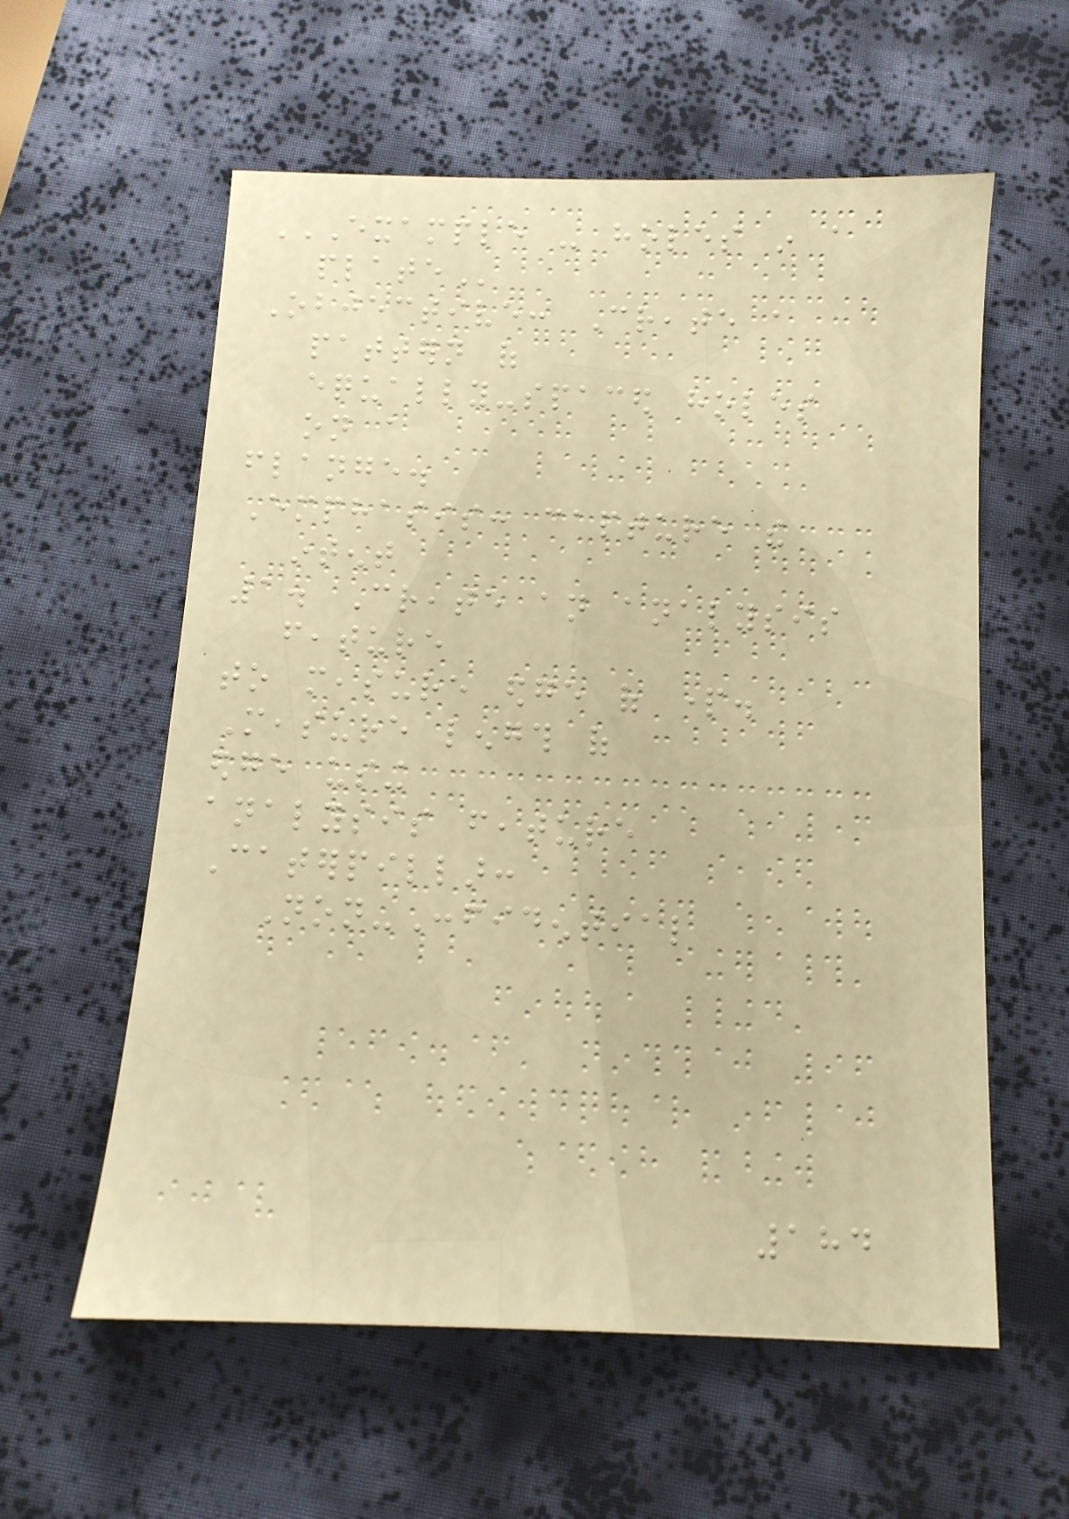EXAMPLE - HOLES IN A
PLATE
Objective: Create a
pattern of
equally-spaced holes
on a
flange.
Emphasis: capture the
intent
1. Create an analysis
feature
to measure edge of part.
Measure length of
edge using
analysis feature
Caterpillar:
Non-Confidential
184
